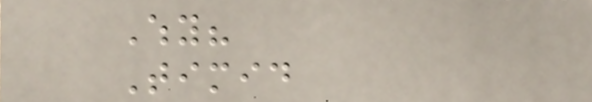Why?
Timid
